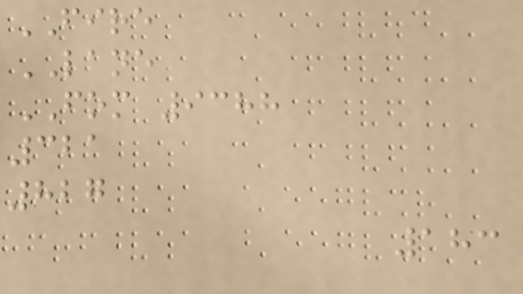FIRE
LANE
FOM 9388
321
827
183
